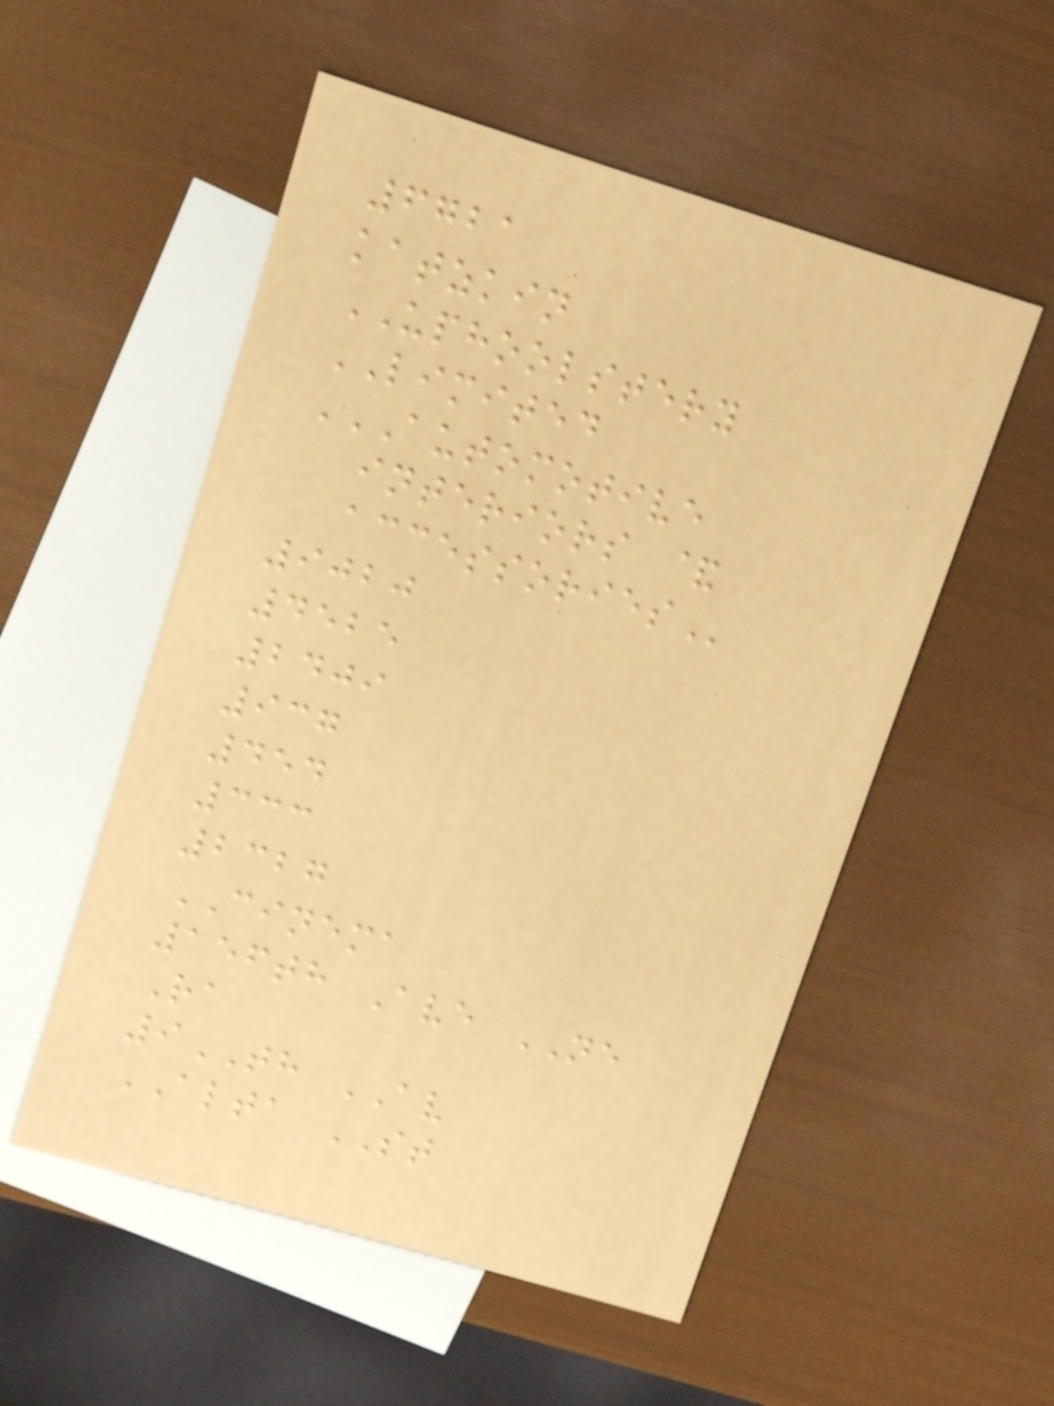6721
katzkin
UPHOOLSTERY
LIMITED
AUTOMOTIVE
INTERIORS &
ACCESSORIES
9020
4525
2409
937
454
333
2327
CINEMA
156th Ave NE
Ra
9TH AV
ALTA ST
